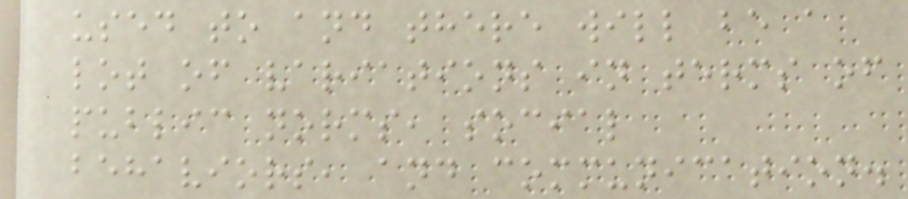used to and there will be a
lot of variations in terms of
public norms, social
behaviors, and communication.
